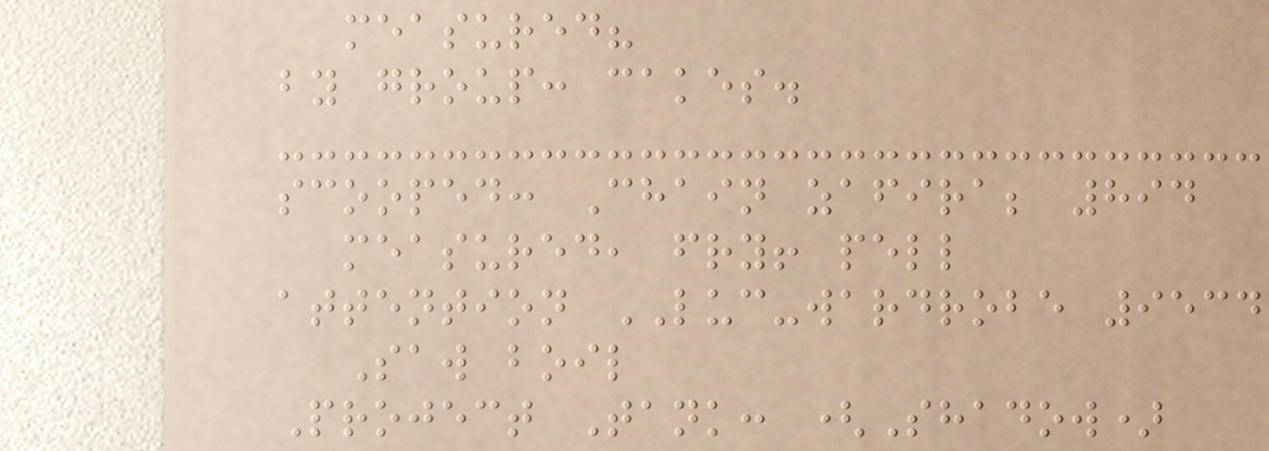measured?
by group: cakes.
scooped: Chain zafira; 894
measured, fry! pell
attention LUC-wardrobe 9534
Saw boil
Project Tank: (Shadow)
